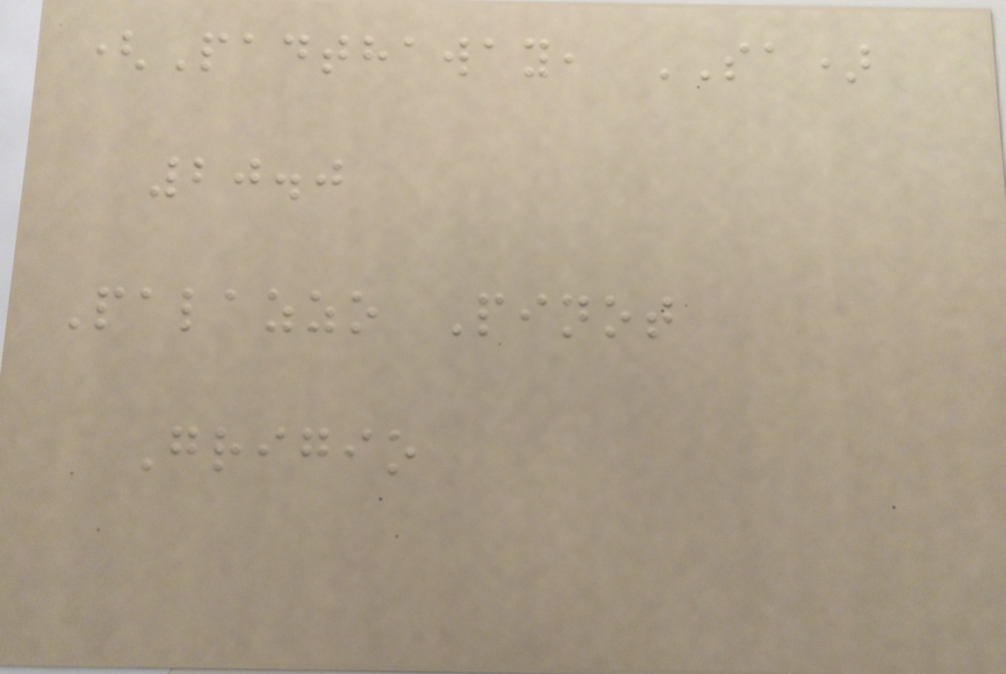(Padthaway, SA)
20.0
Palazzo Pinot
Grigio
